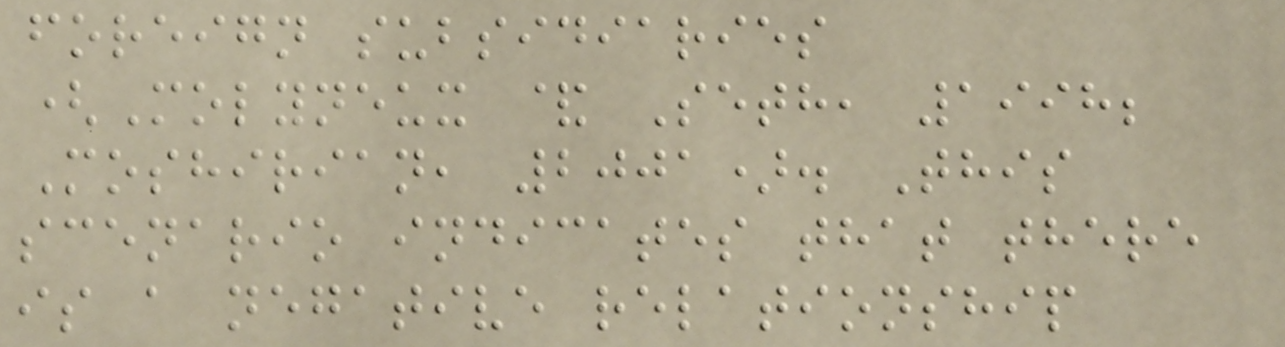foreign subsidiaries
(Molyneux & Seth, 1998;
Moshirian, 2001). This
scenario indicates that there
is a negative relationship
